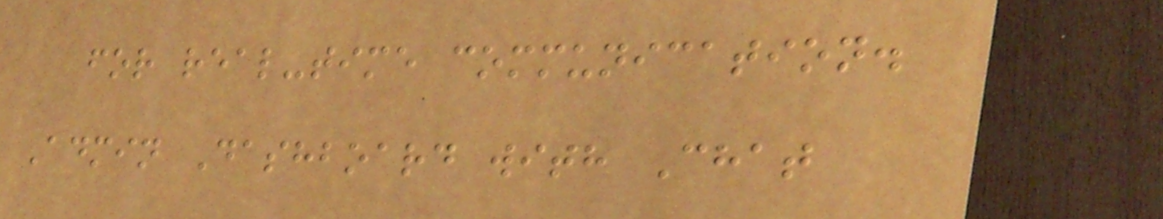for real-time communication.
Admin Dashboard with Chat
